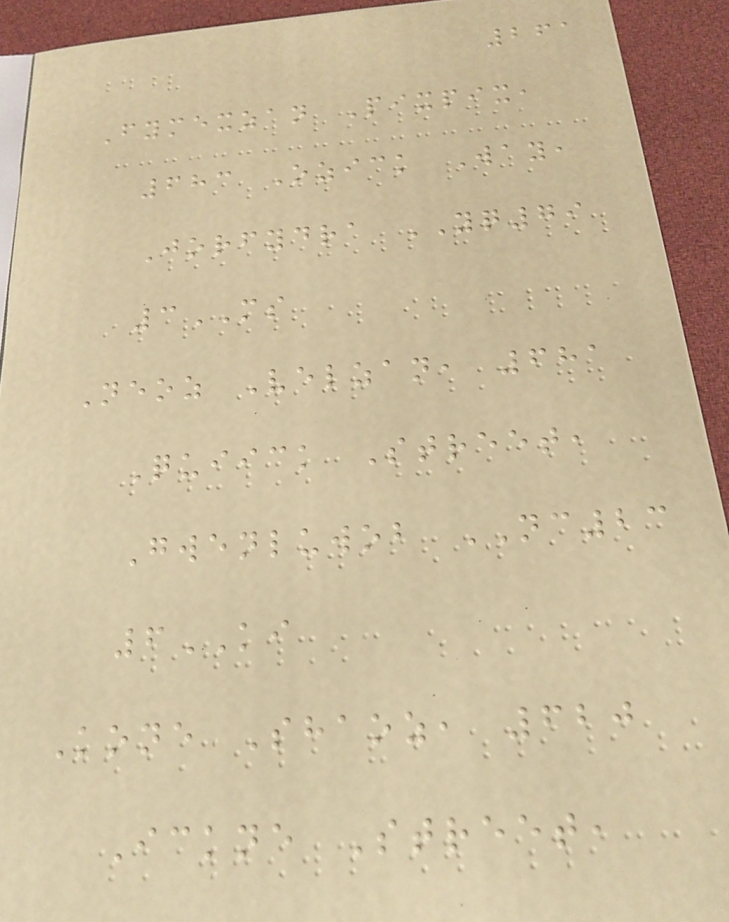261
Fymexzan Pixpix,
683 Ozick Way,
Jorfydra YQ79
3MS
Neoz Velzan, 681
Quiick Street,
Gwenluwob NC23
6KI
Kone Shaoz, 620
Ickne Street,
